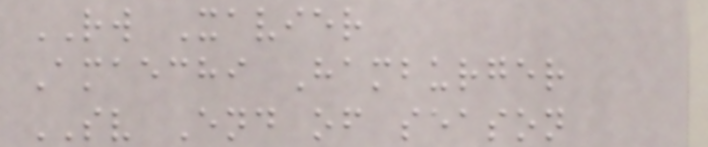RW Xavier
Amaechi Hamburger
SV End of season
